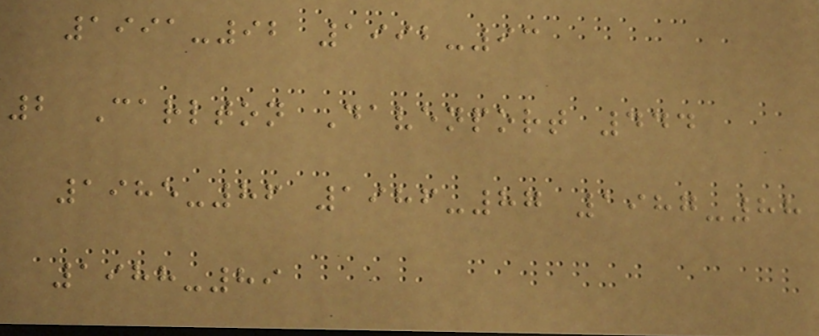1991-92 1992-93
2 Carlton Davenport 444
1985-86 1986-87 1987-88
1988-89
